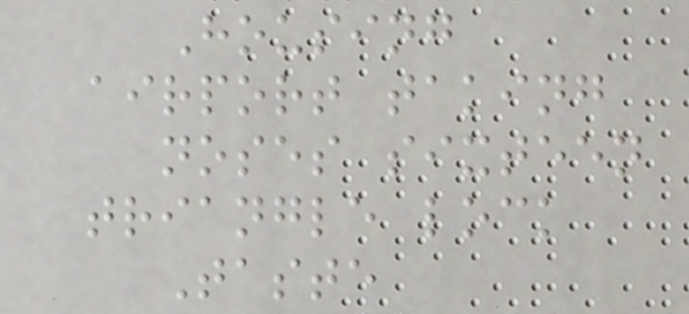Housing
airport taking
noses sixteen
triangle lock
Taste
